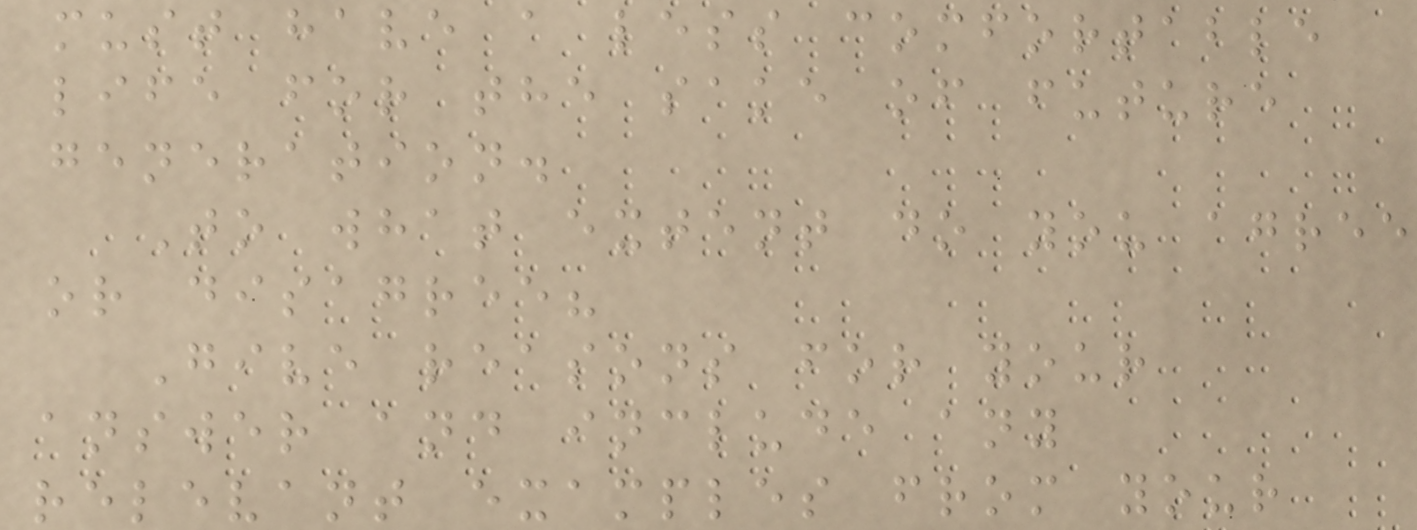must have a less comfortable
life for the sake of future
generation.
To what extent do you agree
or disagree?
Give reasons for your
answer and include any
relevant examples from your
